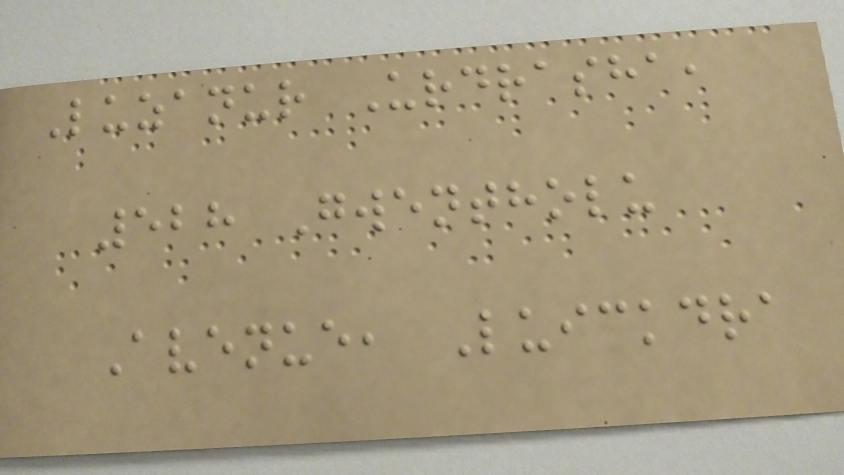Luzanur Urdrasha,
528 Gwentholu
Avenue, Luickdra
